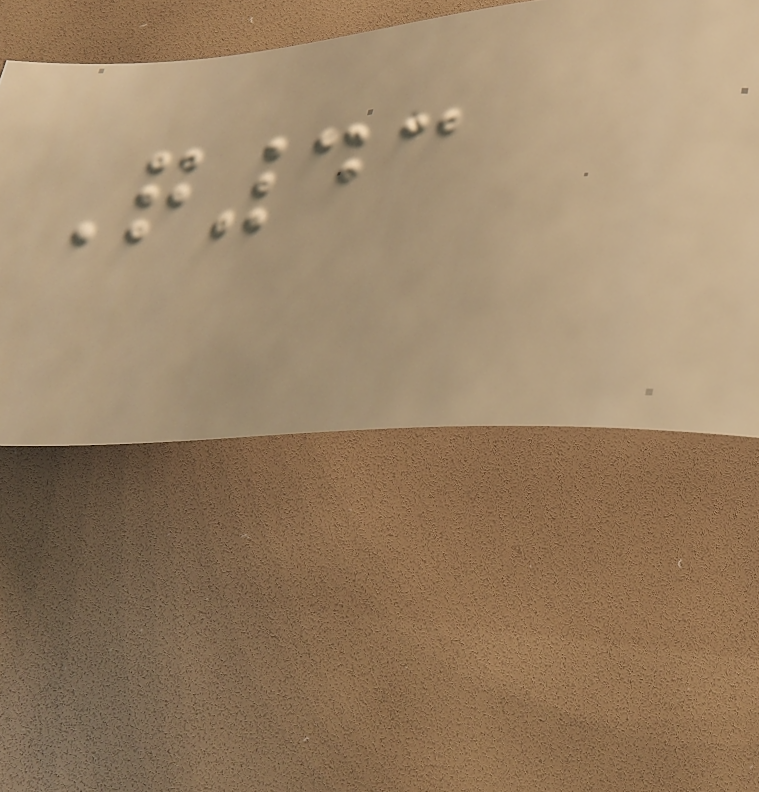Q43
